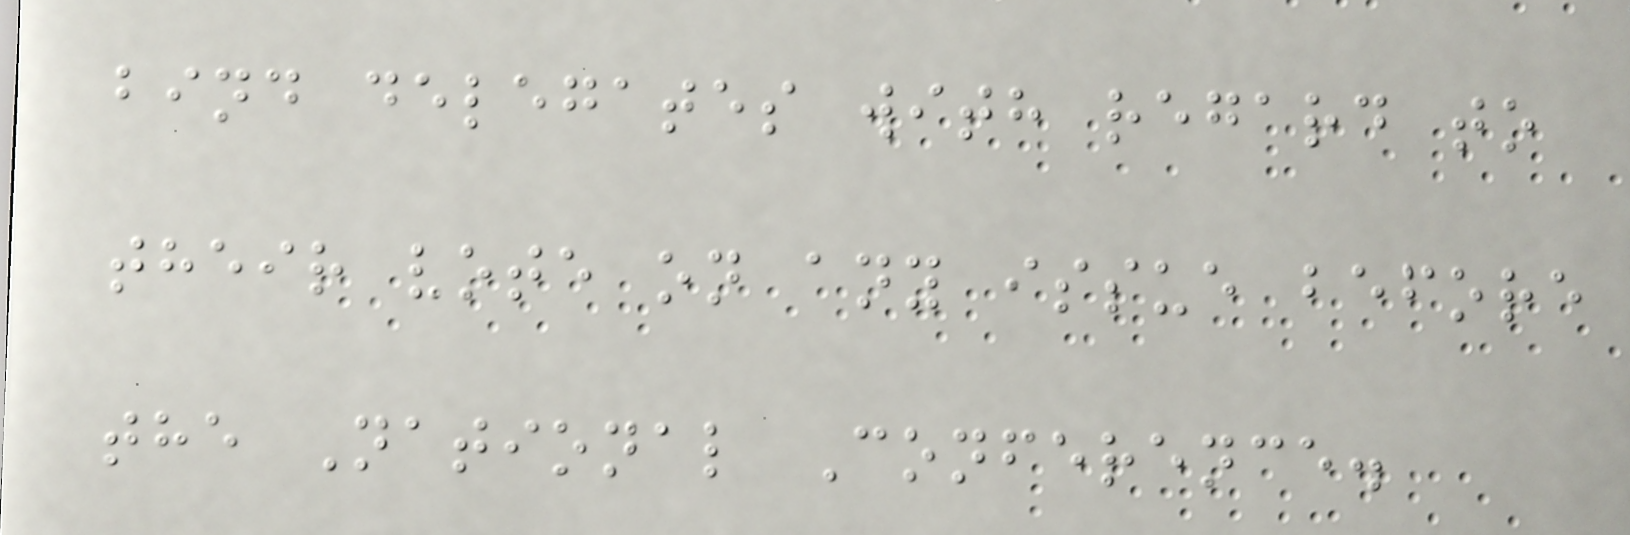bind delegates with regard to
their vote on any issue before
the National Conference.
